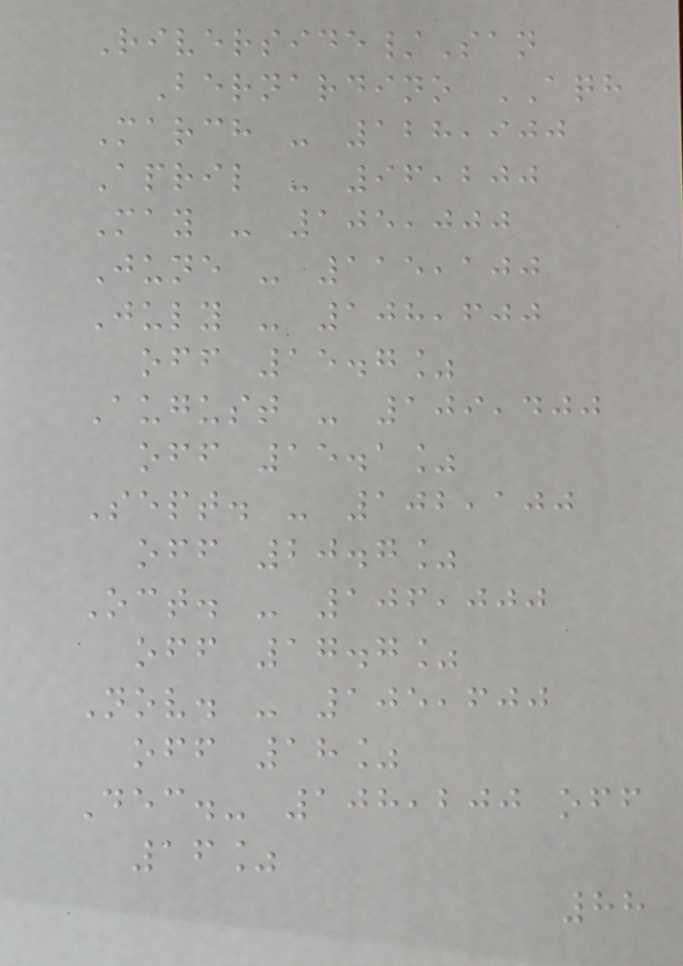Riverside/San
Bernardino AQH
March - 128,900
April - 96,200
May - 105,000
June - 115,100
July - 108,600
off 15.7%
August - 109,400
off 15.1%
Sept. - 102,100
off 20.7%
Oct. - 106,000
off 17.7%
Nov. - 105,600
off 18%
Dec.- 108,200 off
16%
88
